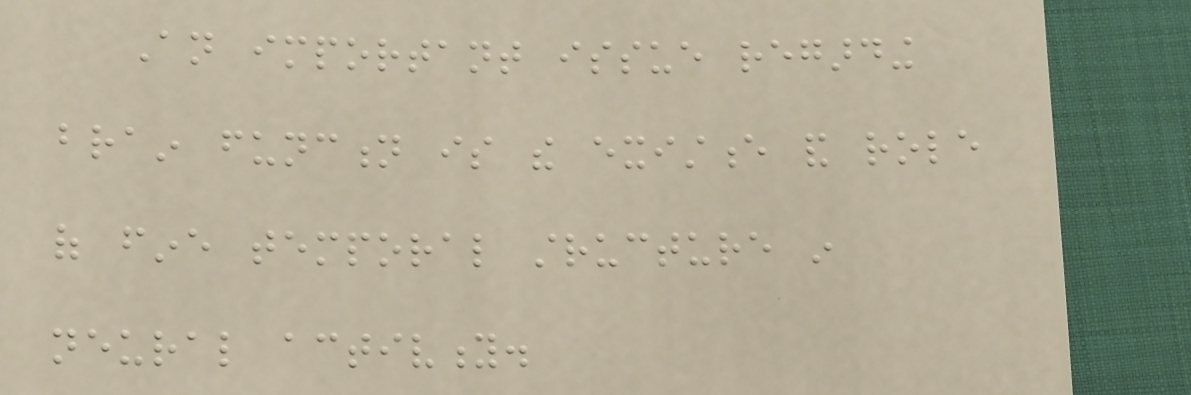An important issue regarding
brain function is the existence and role
of fine temporal structure in
neural activity.
